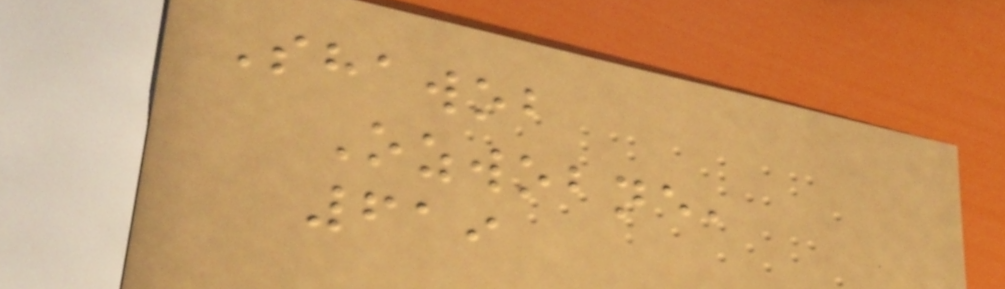Shawob
Ozwobne,
619
